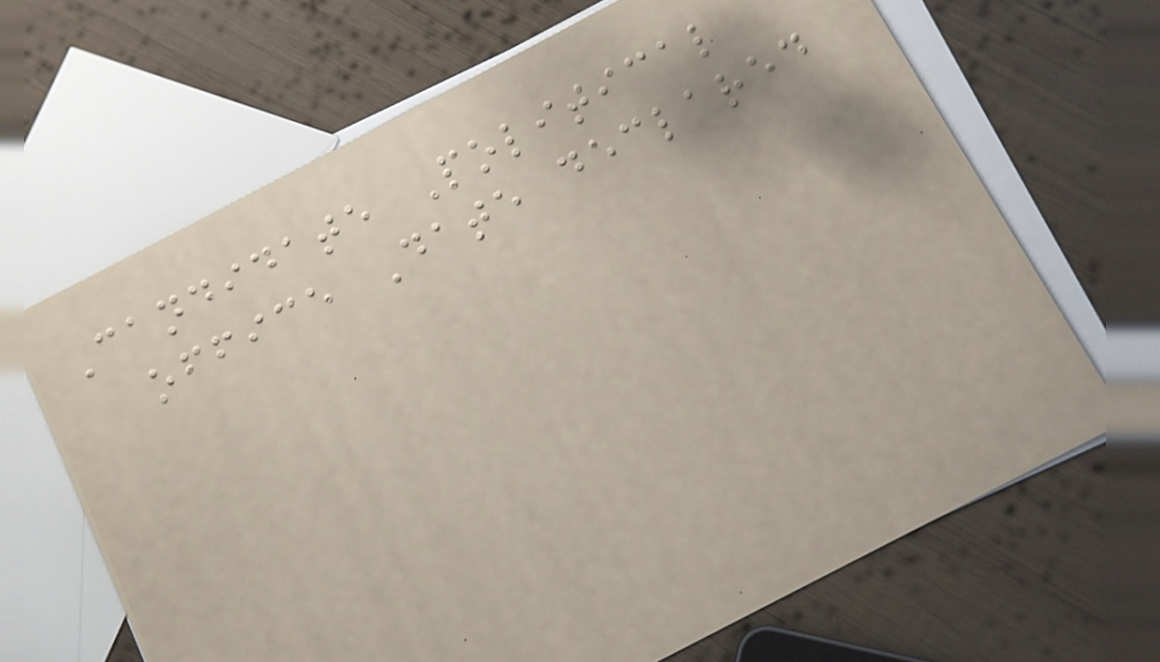Candidate Political
office Date declared
